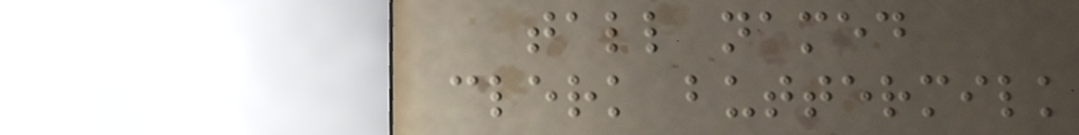tall named
clerk buttermilk
